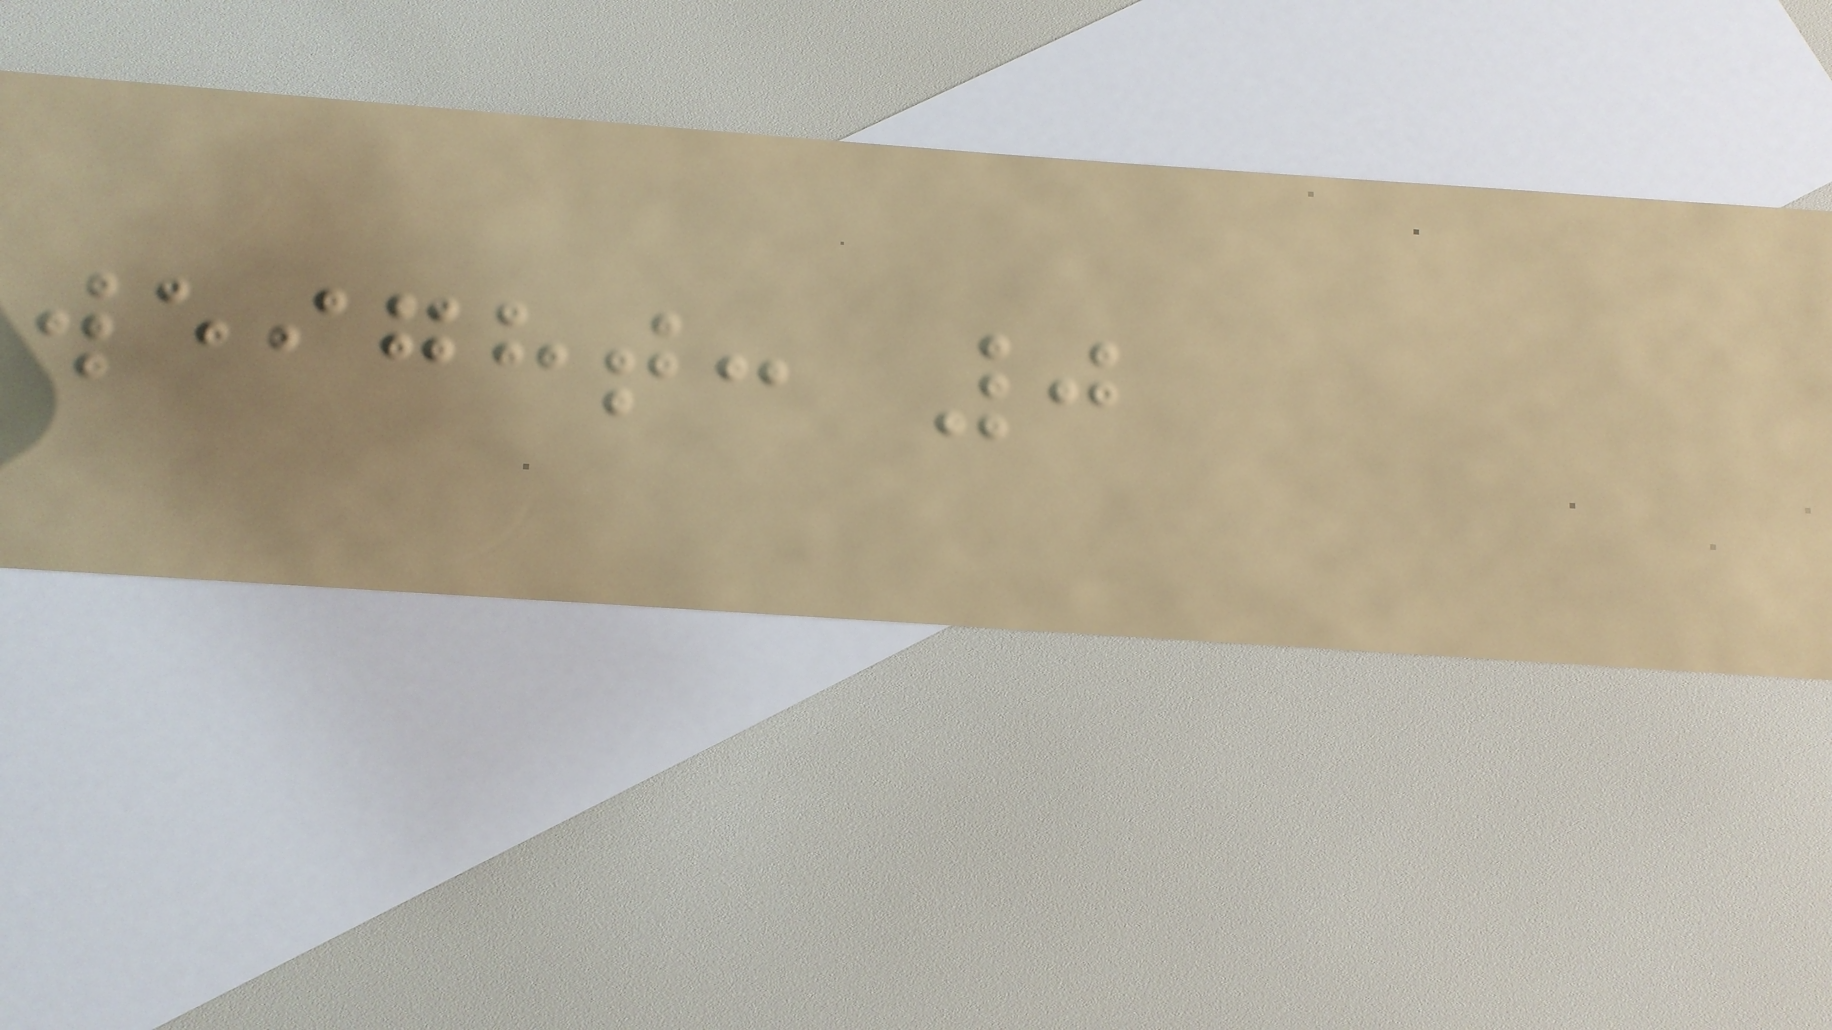weight: 0
